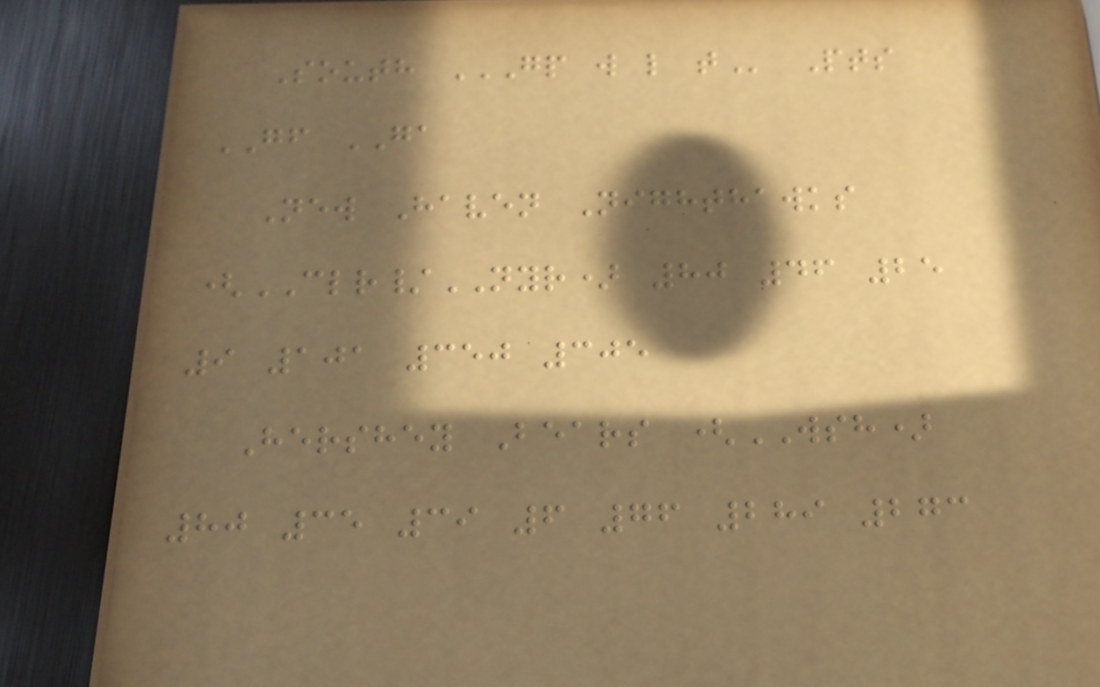South GP W L T Pts
GF GA
New Haven Nighthawks
(CLR/NYR) 80 46 25
9 101 350 305
Hershey Bears (WSH)
80 35 39 6 76 289 273
